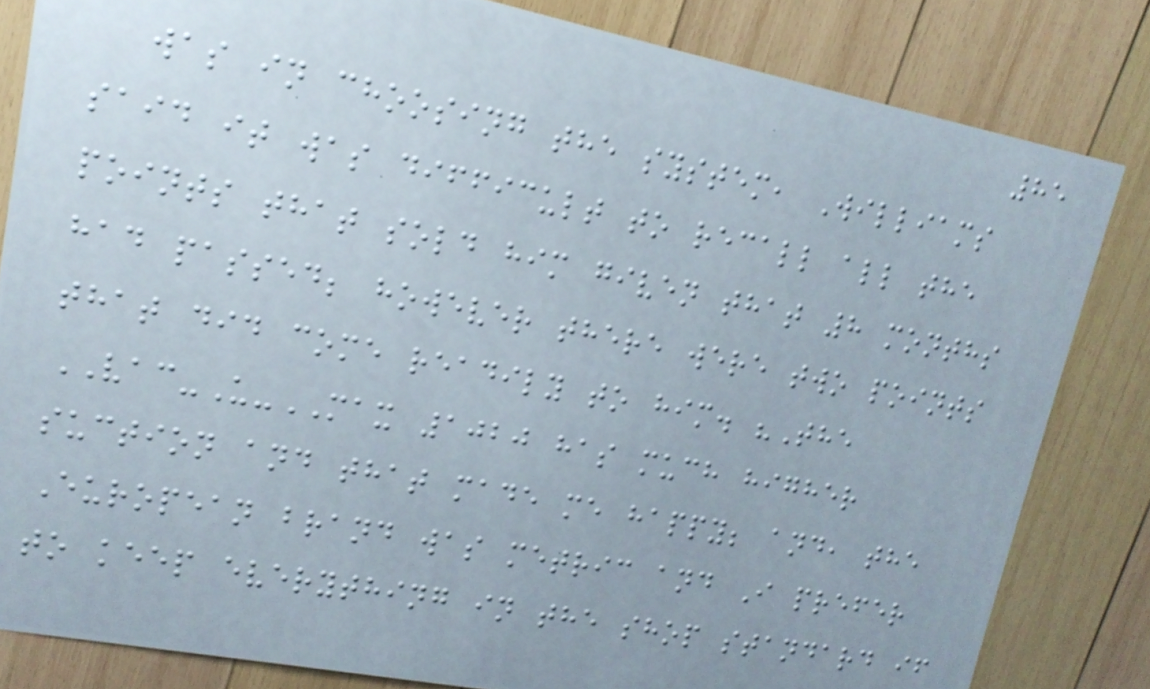85
was in choosing the system, Williams
said it was difficult to recall all the
points that sold him given that 8 months
had passed; however there were two points
that did come readily to him. "The
VAC-U-MAX 1020 has much higher
suction and that made me happy; and, the
European brand was metric and I prefer
to keep everything in the shop standard if
